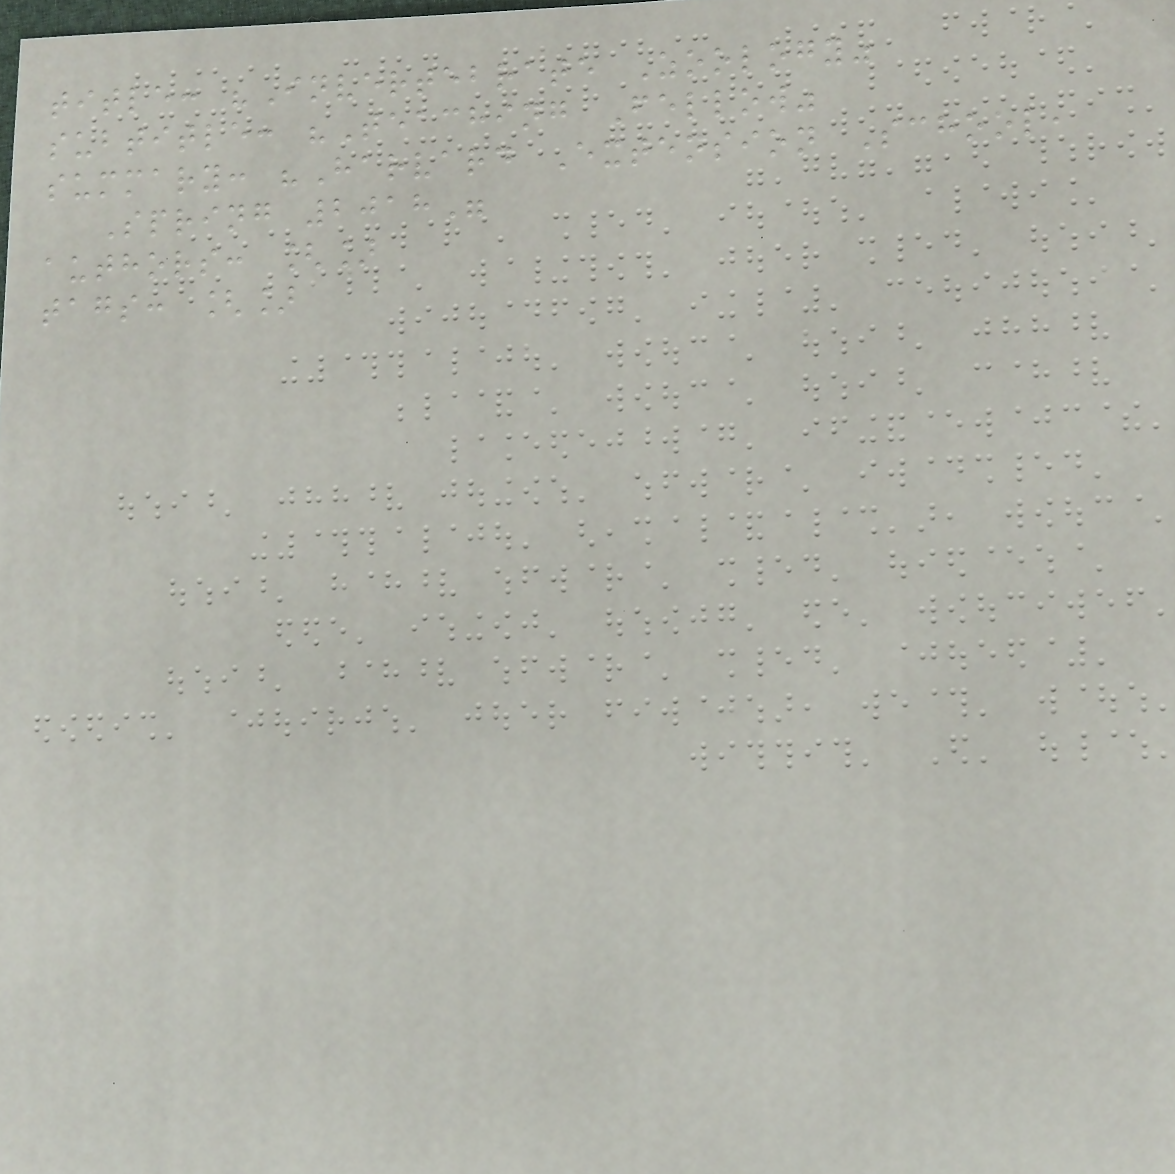title: "Invertebrate Zoology"
subtitle: "Teaching Fellow"
summary: "Harvard Extension School,
Spring 2018"
authors: []
tags: []
